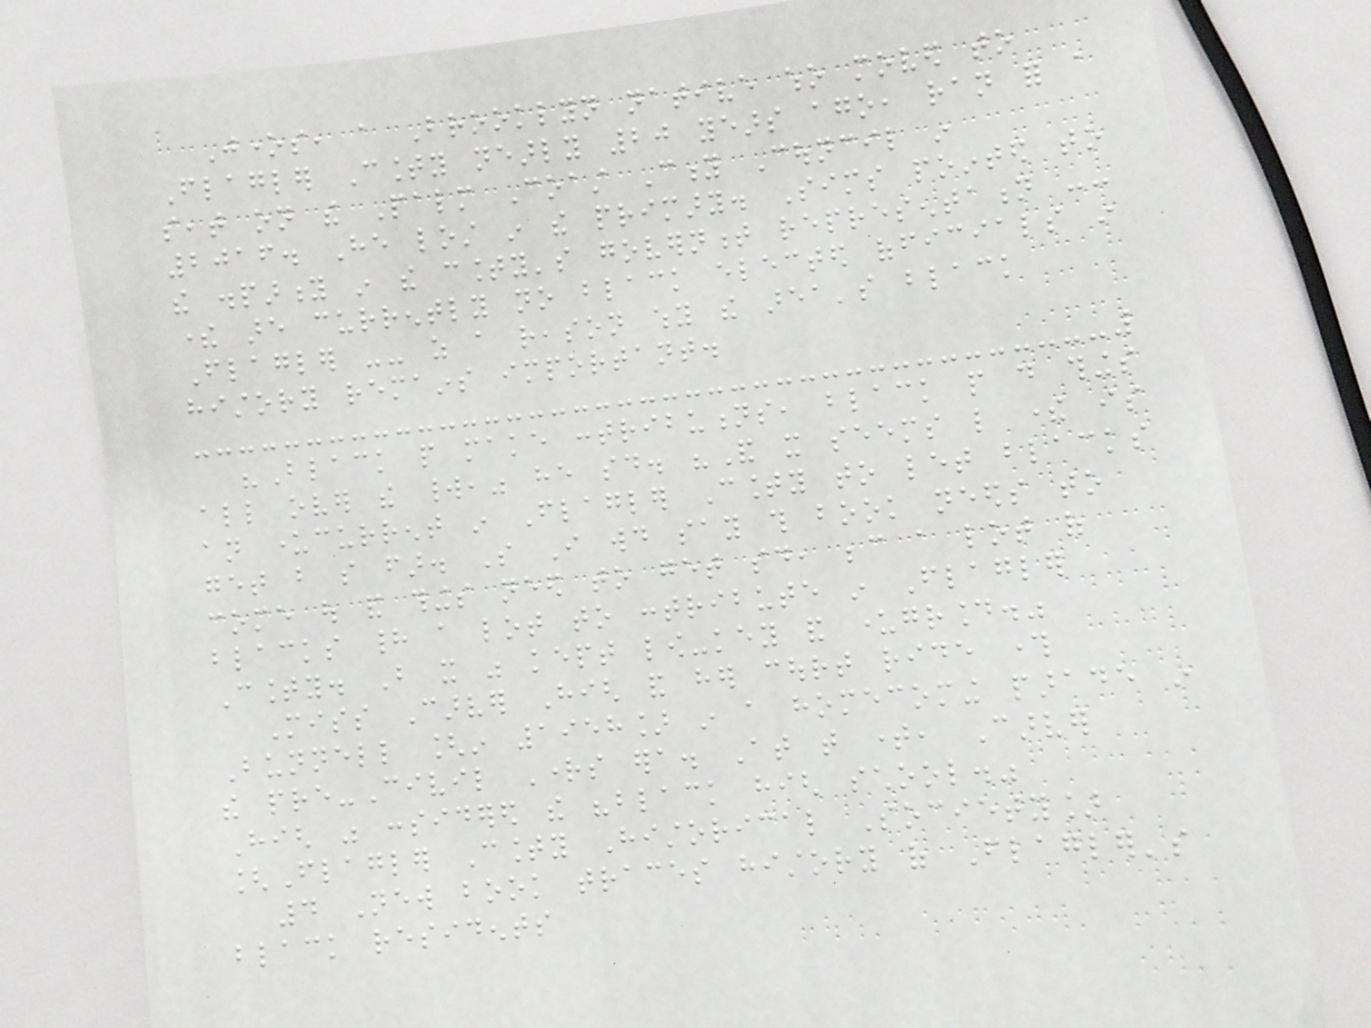Jones, a Brooklyn native who moved to
Flagler County nearly 20 years ago, ran for a
seat on the Palm Coast City Council in
2016. He lost in the primary. Sims pointed to
the disparity in the county's government representation --
there are currently no black elected officials in
Flagler -- as a reason why the area's black
history remains important.
"Black people make contributions, black people do things
all over the world," he said. "And it seems like there is
an undercurrent in Flagler County to let blacks
get but so far. So I would say this book needs to
come out and things need to get said, because a lot of
blacks had a lot to contribute in Flagler
County. But it was kept low-key and underground."
Miss Carver High and her court ride through
Bunnell [in 1958] in a homecoming parade in
the pre-Civil Rights era. At that time, Carver
High was considered the "black high school."
[Flagler County Historical Society]
4 New book traces history of Flagler's
black residents
